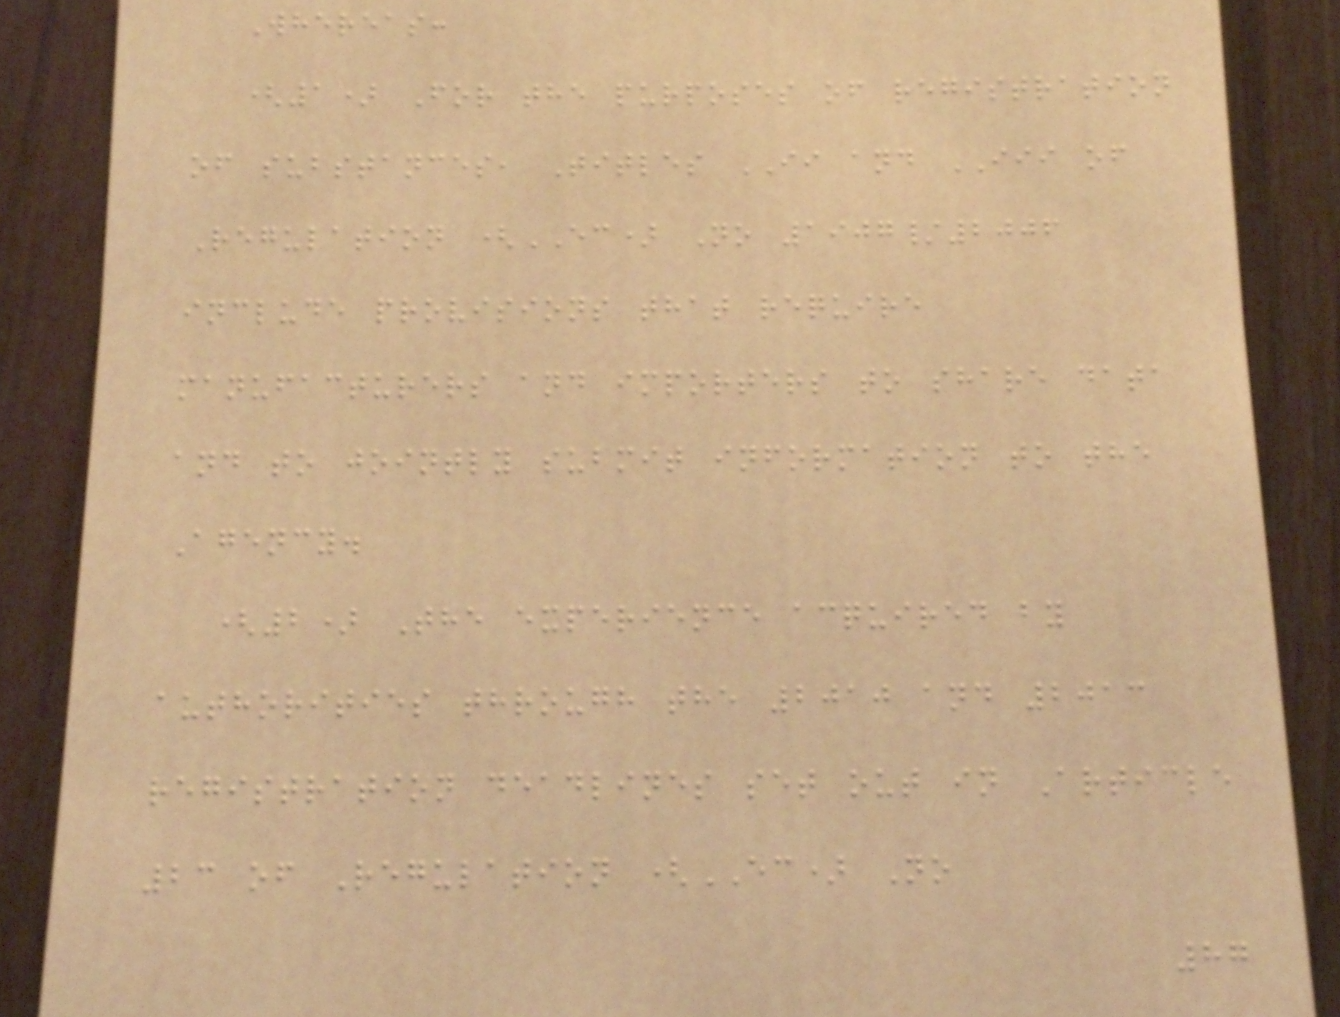Whereas:
(1) For the purposes of registration
of substances, Titles II and III of
Regulation (EC) No 1907/2006
include provisions that require
manufacturers and importers to share data
and to jointly submit information to the
Agency.
(2) The experience acquired by
authorities through the 2010 and 2013
registration deadlines set out in Article
23 of Regulation (EC) No
87
